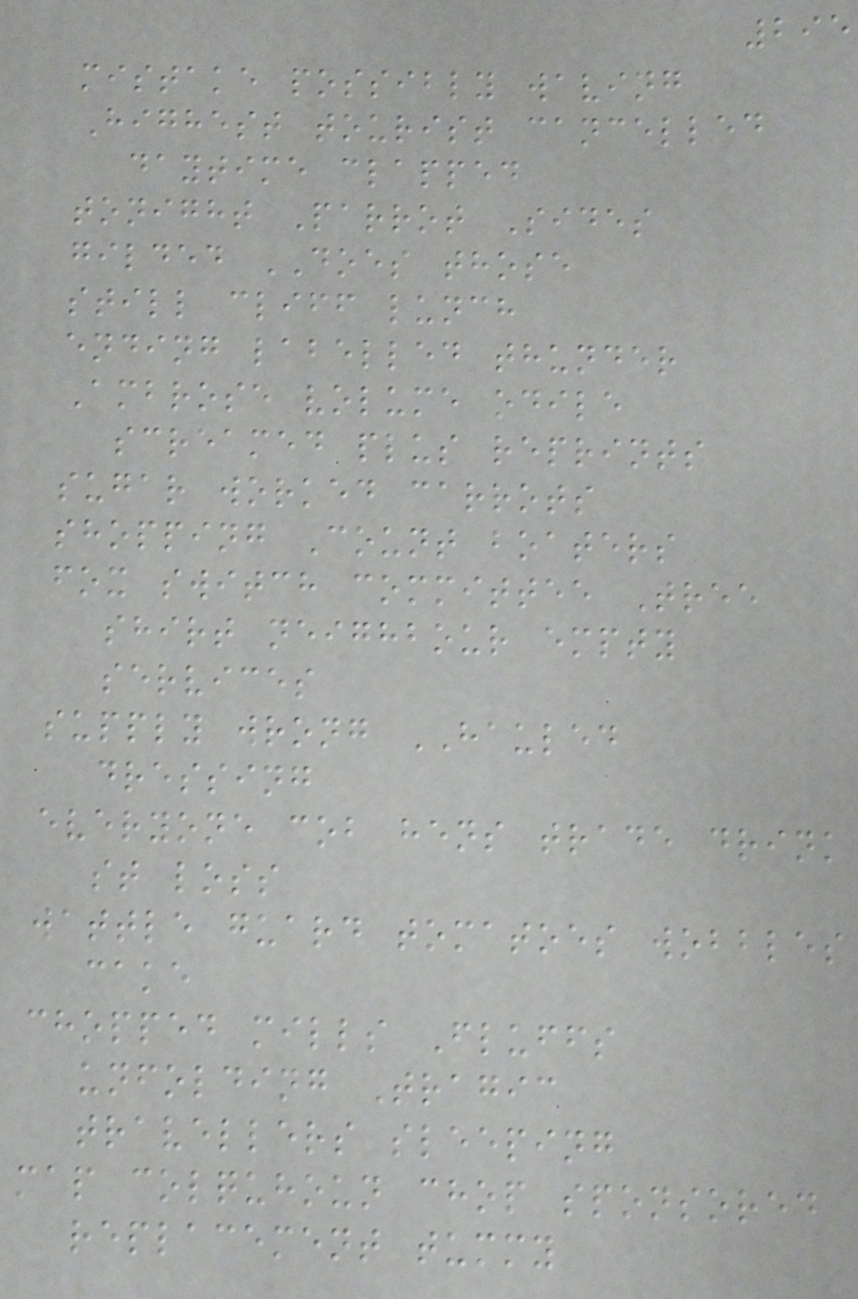295
mistake possibly waving
Highest tourist cancelled
daytime clapped
tonight Parrot Sides
gilded DOES those
still cliff lunch
ending labelled thunder
Ambrose volume odile
screamed plus reprints
sugar worked carrots
shopping Count boaters
fox switch committee Tree
shirt neighbour empty
services
supply wrong HAULED
dressing
everyone cob hens trade drink
st loss
wattle guard tomatoes wobbles
cake
chopped mills Fluffs
unfolding Tragic
travellers sleeping
map colquhoun chop sponsored
replacement tummy
